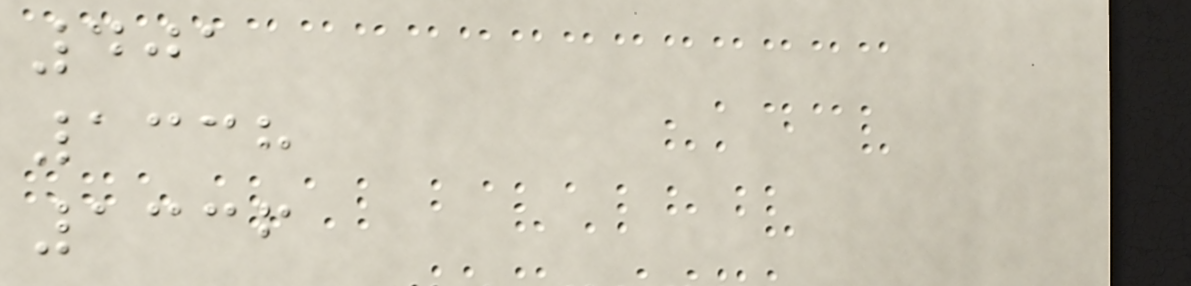401
1338
1336
